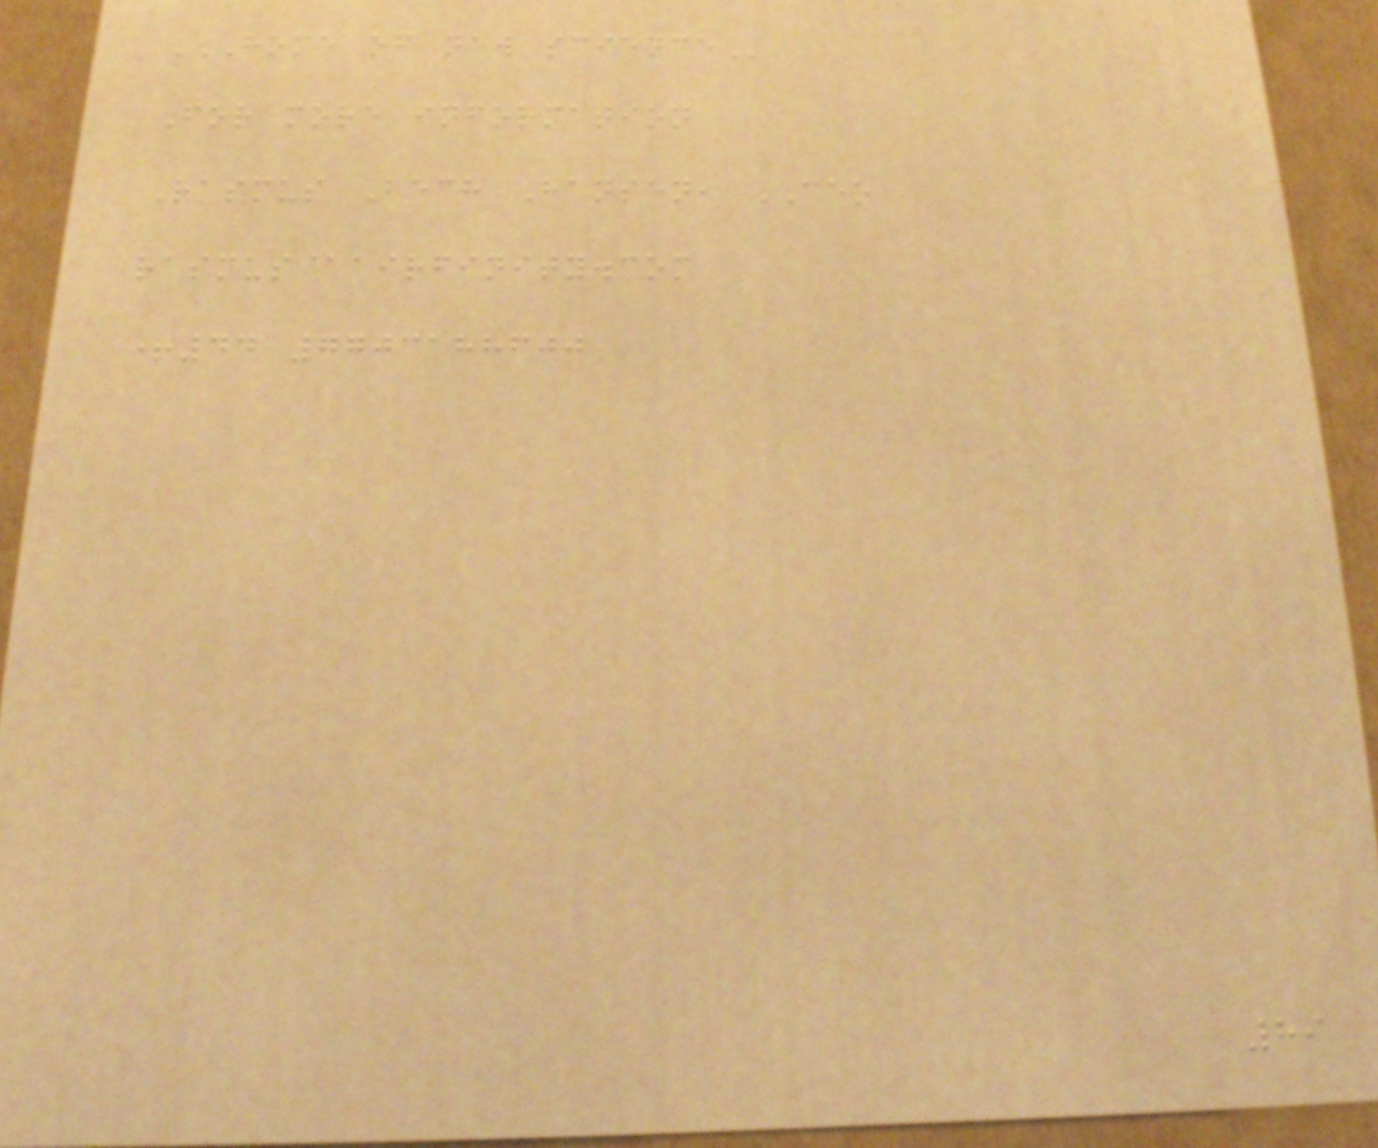HOME OF NEW SCIENCE
For more information
Rasmus Bech Hansen, CEO
rasmus@airfinity.com
+44 7703188600
89
